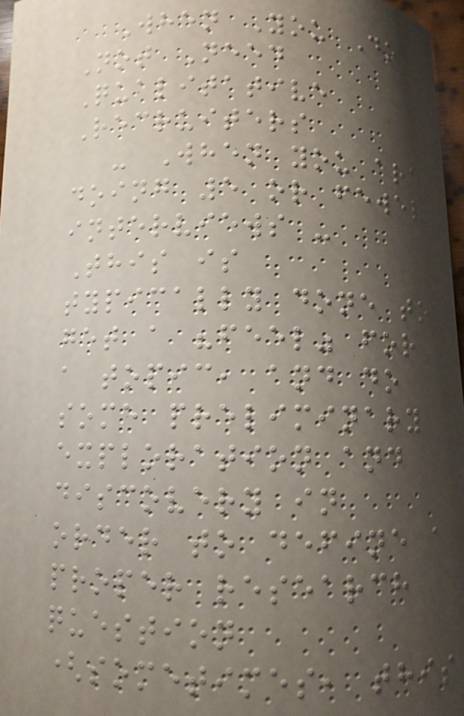When You Do
Not Need
Qualitative
Recruiters
- When you are
doing 5 or fewer
interviews -
This is
typically done to
get a "feel" for
a topic, and do
some preliminary
exploration and
discovery in
order to define a
proper research
question
(sometimes, this
